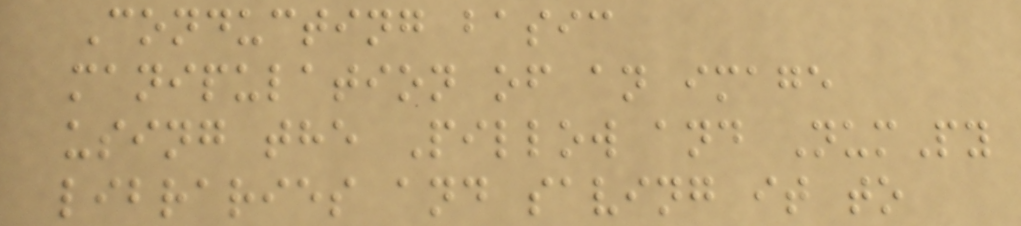Conducting basic
manipulation of an image
using the Pillow and NumPy
libraries and saving it to
